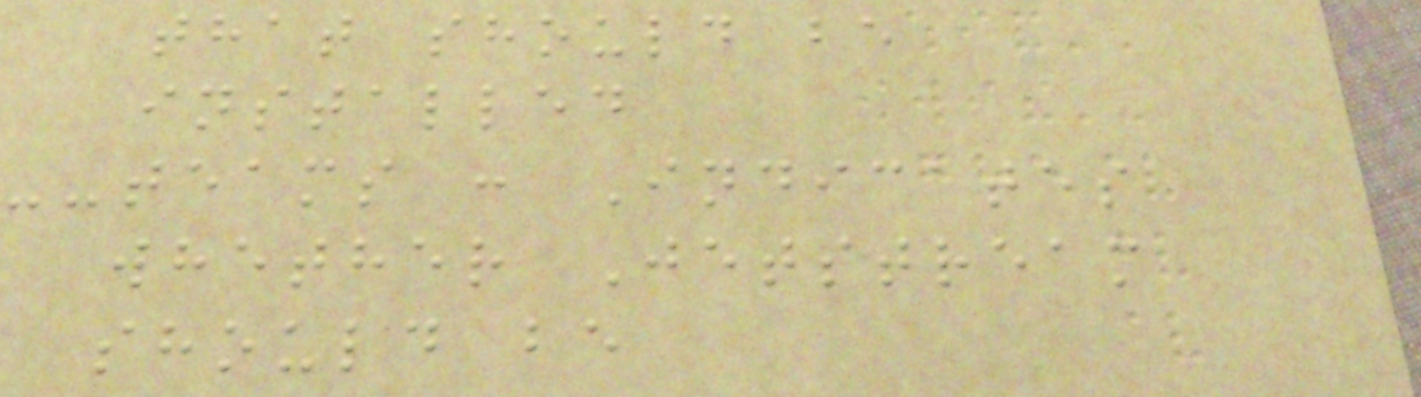that should be
installed
--teams : Indicates
whether Jetstream
should be
